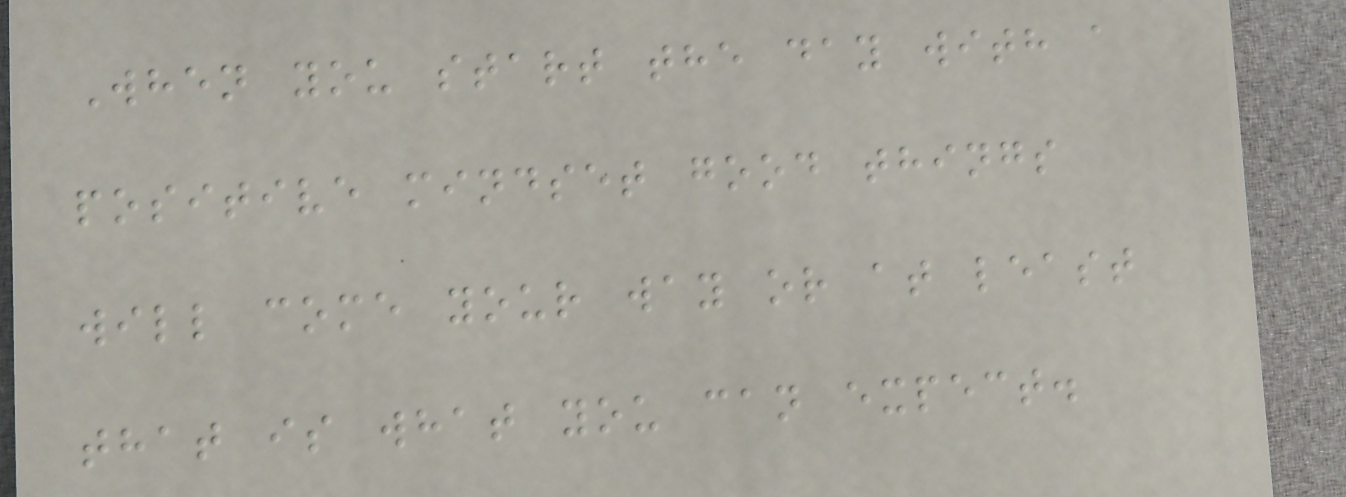When you start the day with a
positive mindset good things
will come your way or at least
that is what you can expect.
